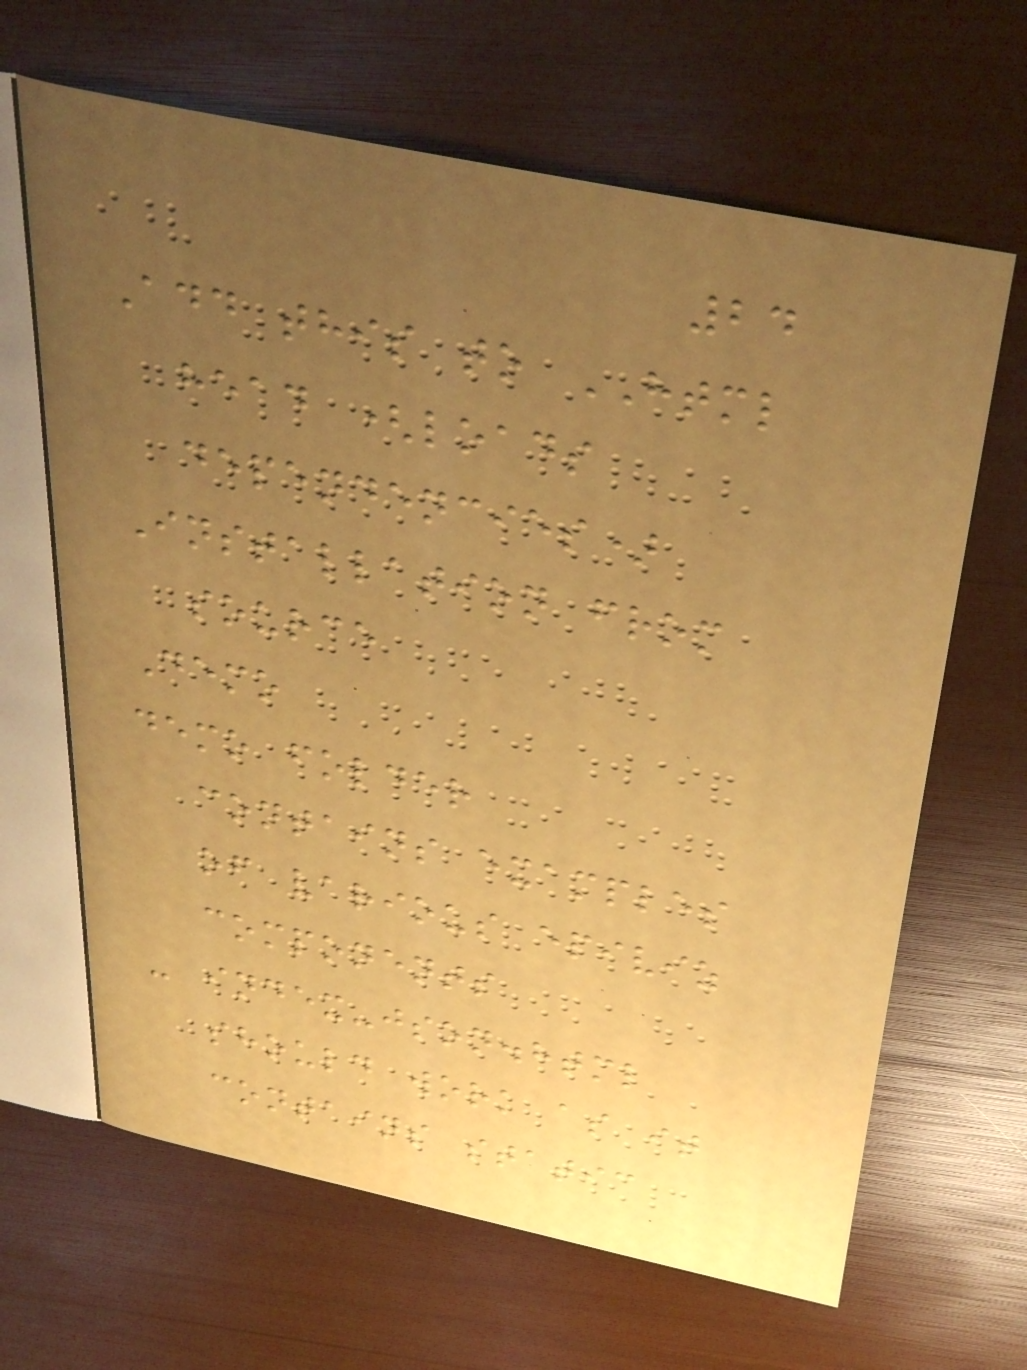24
Add this to HTML
head (loads
dependencies)
Installation from
source
Demo
demo folder
contains examples
of various epiviz
components
- index-json.html
should work as it
contains static
